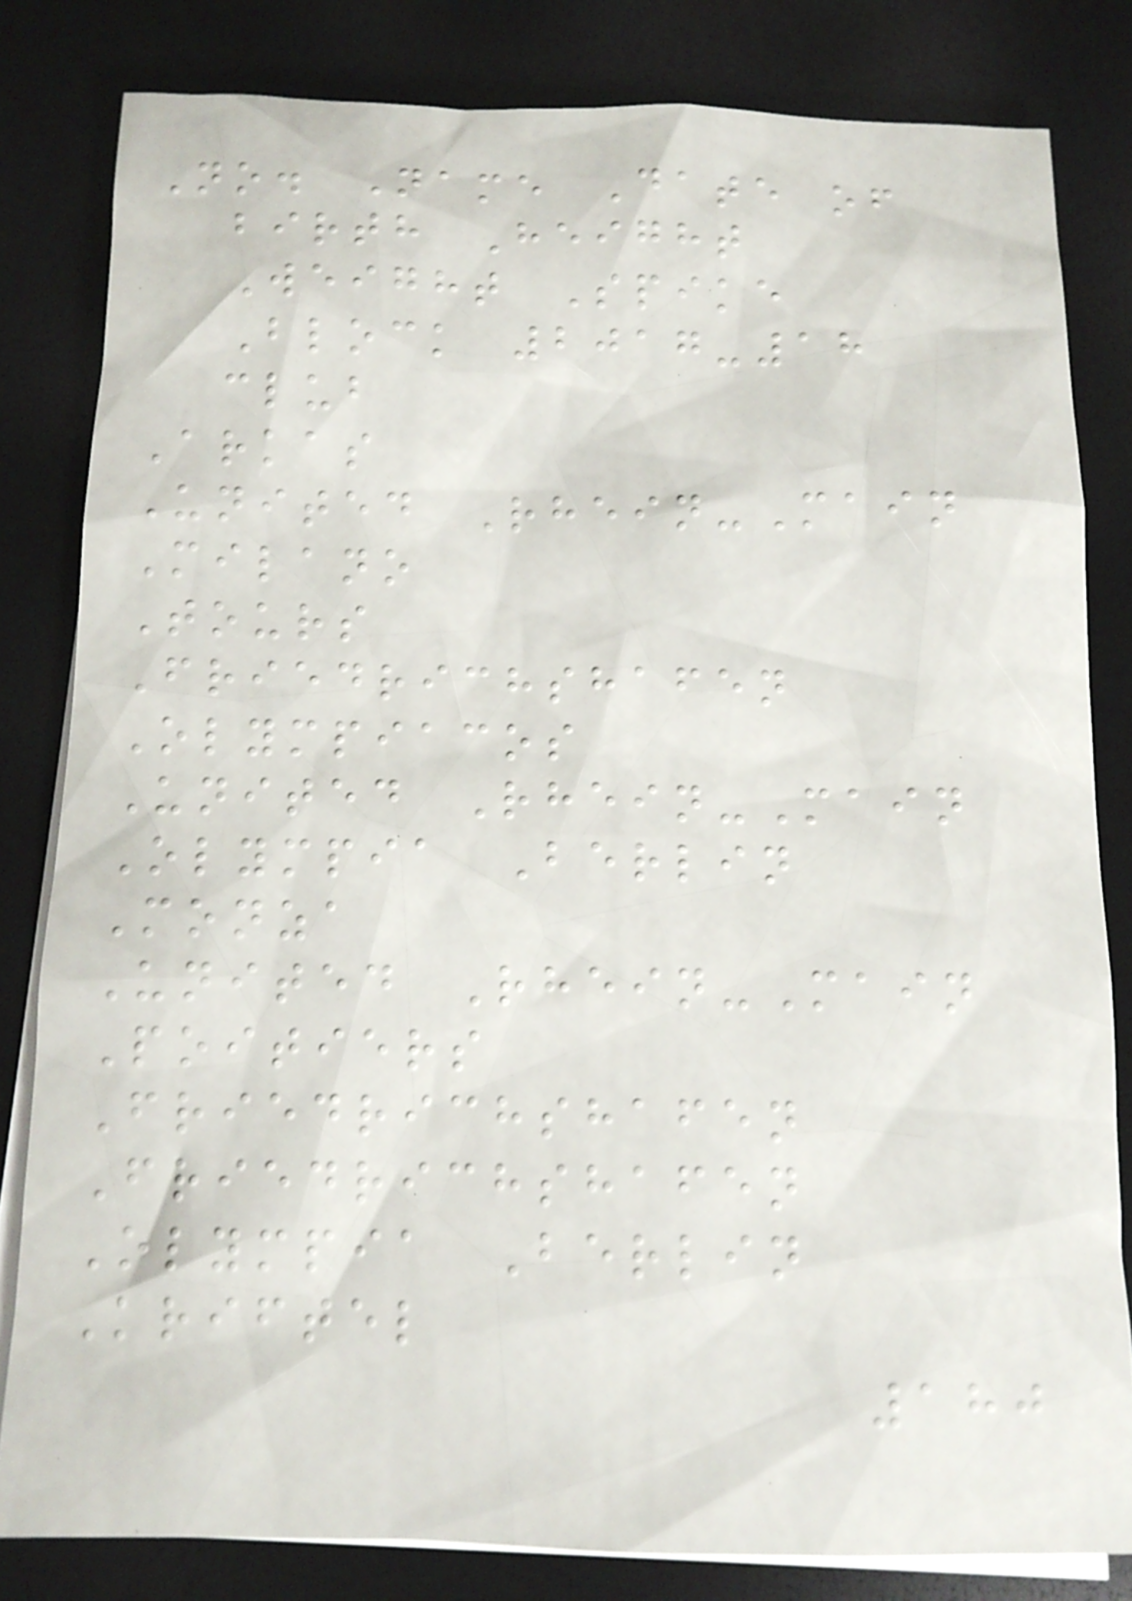No. Name Date of
birth Height
Weight Spike
Block 2017-18
club
Arkas
United Rhein-Main
Milano
Tours
Friedrichshafen
Olympiacos
United Rhein-Main
Olympia Berlin
Monza
United Rhein-Main
Poitiers
Friedrichshafen
Friedrichshafen
Olympia Berlin
Kriftel
180
